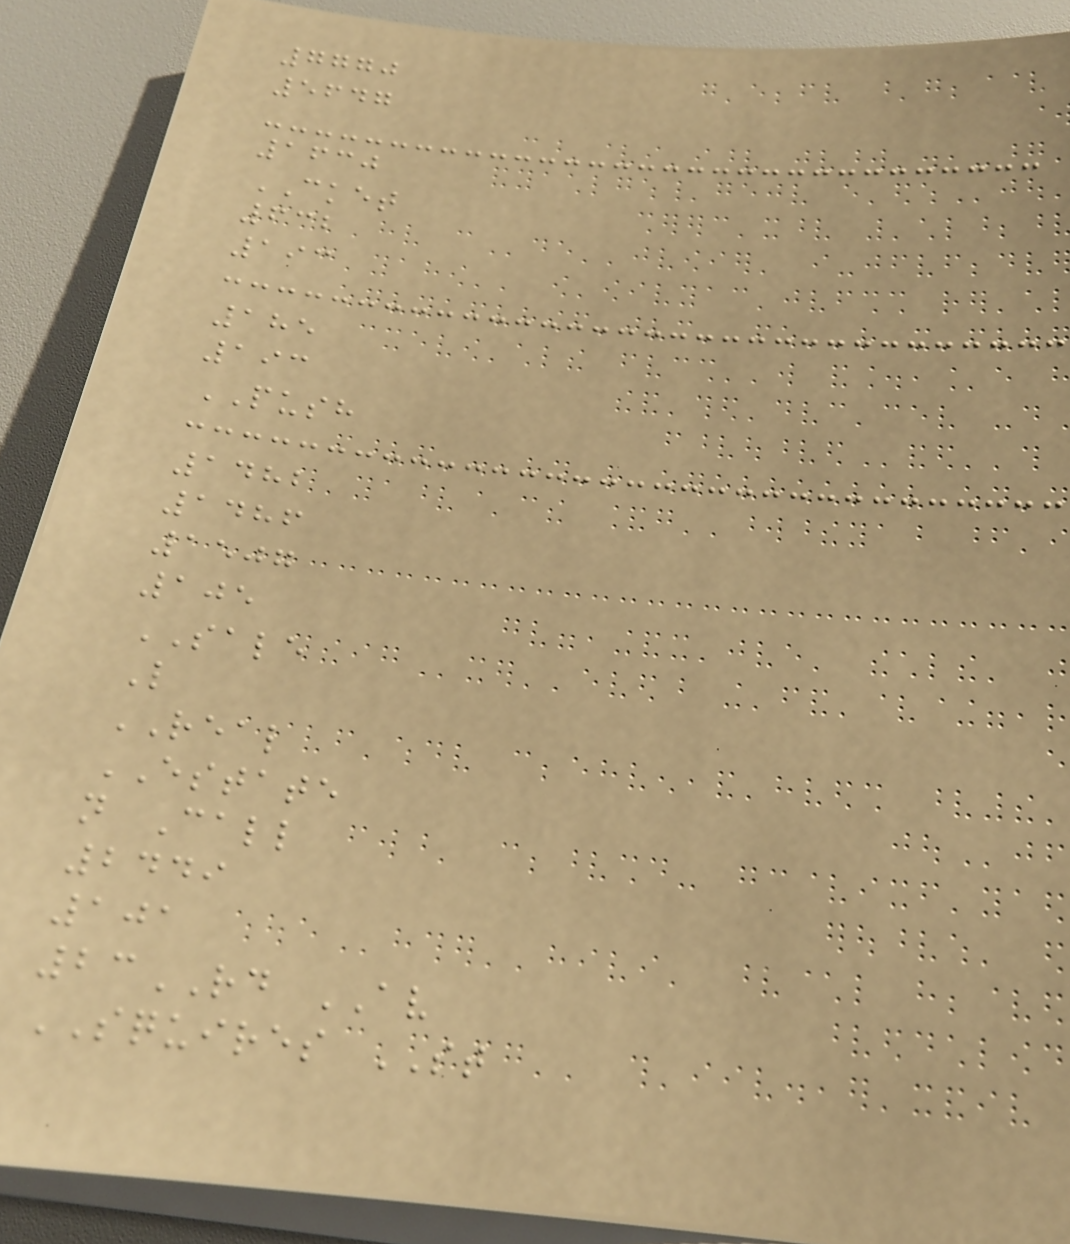7770
5647
1630
CKET
632
193
185
193
PUSH
1482
1486
1507
105
SALE
L
REAL
ESTATE
n Call
2449
101
23RD AV
SQUIRES ST
